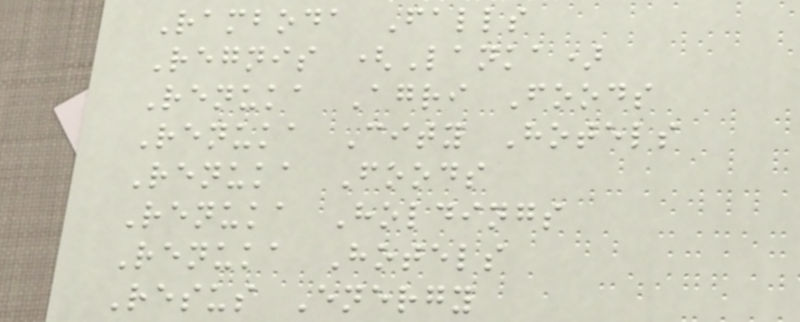Ramboda Falls
Regnis (Lanka)
Renuka Agri Foods
Renuka City Hotels
Renuka Foods
Renuka Holdings
Renuka Hotels
Resus Energy
